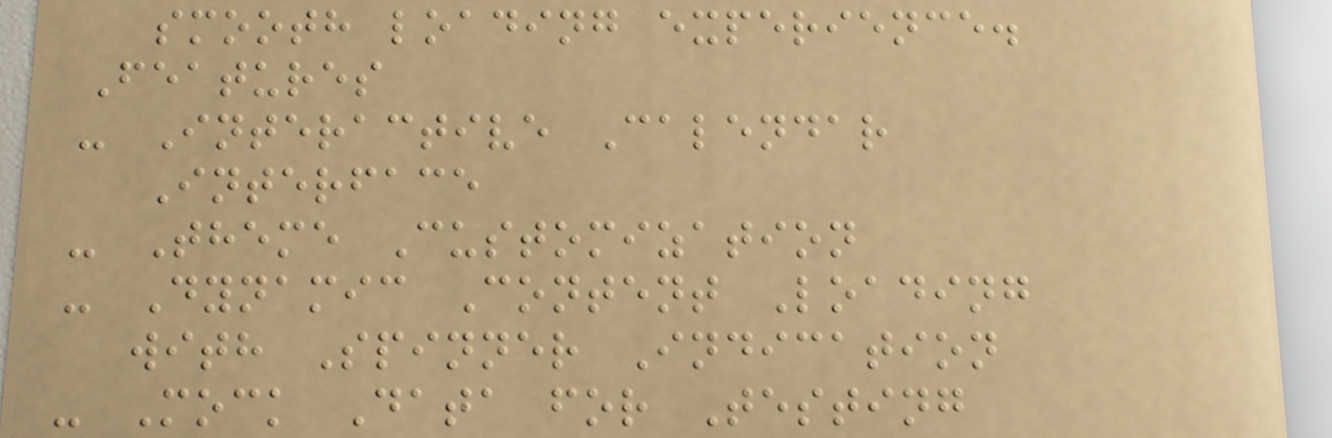smooth loading experience.
Features
- Interactive Calendar
Interface
- Theme Customization
- Dynamic Content Loading
with Spinner Indication
- Mock Data for Testing
